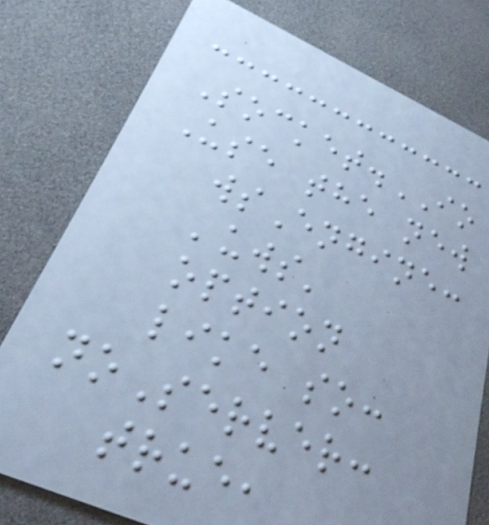Socket.IO
Use the new
wsEngine:
'uws'
option
like so:
noServer:
true,
